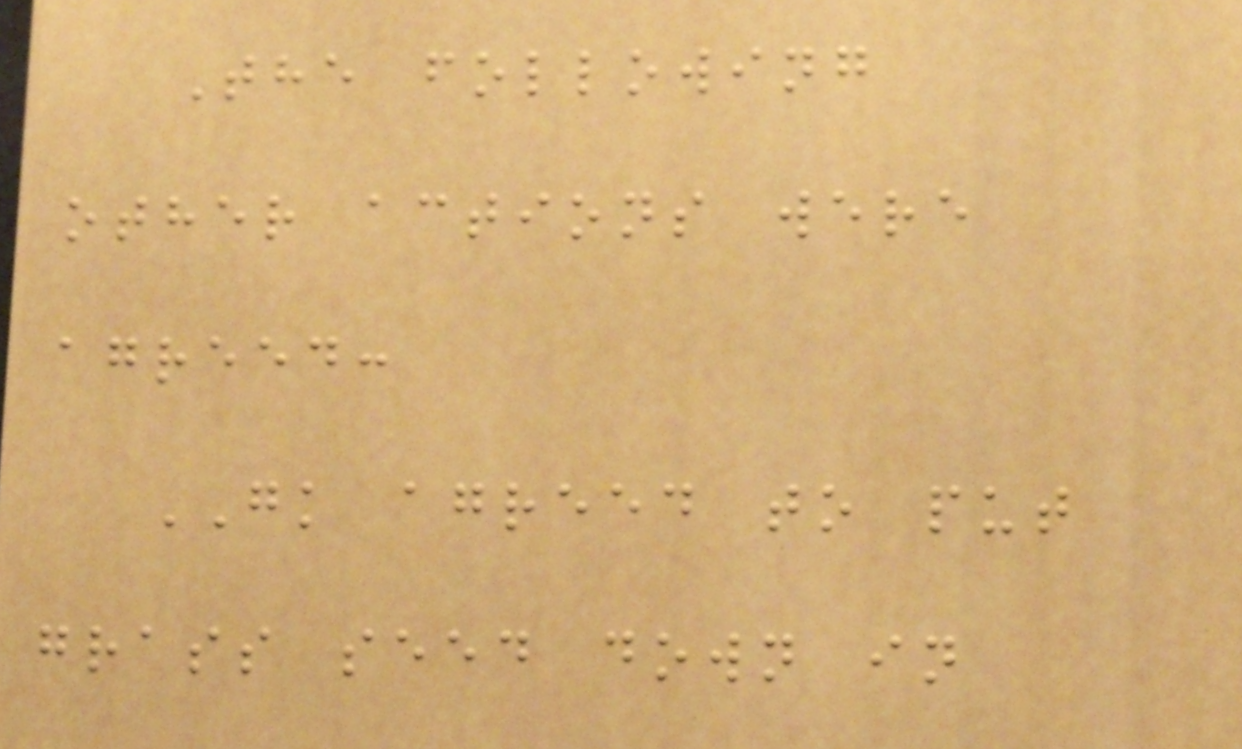The following
other actions were
agreed:
GK agreed to put
grass seed down in
